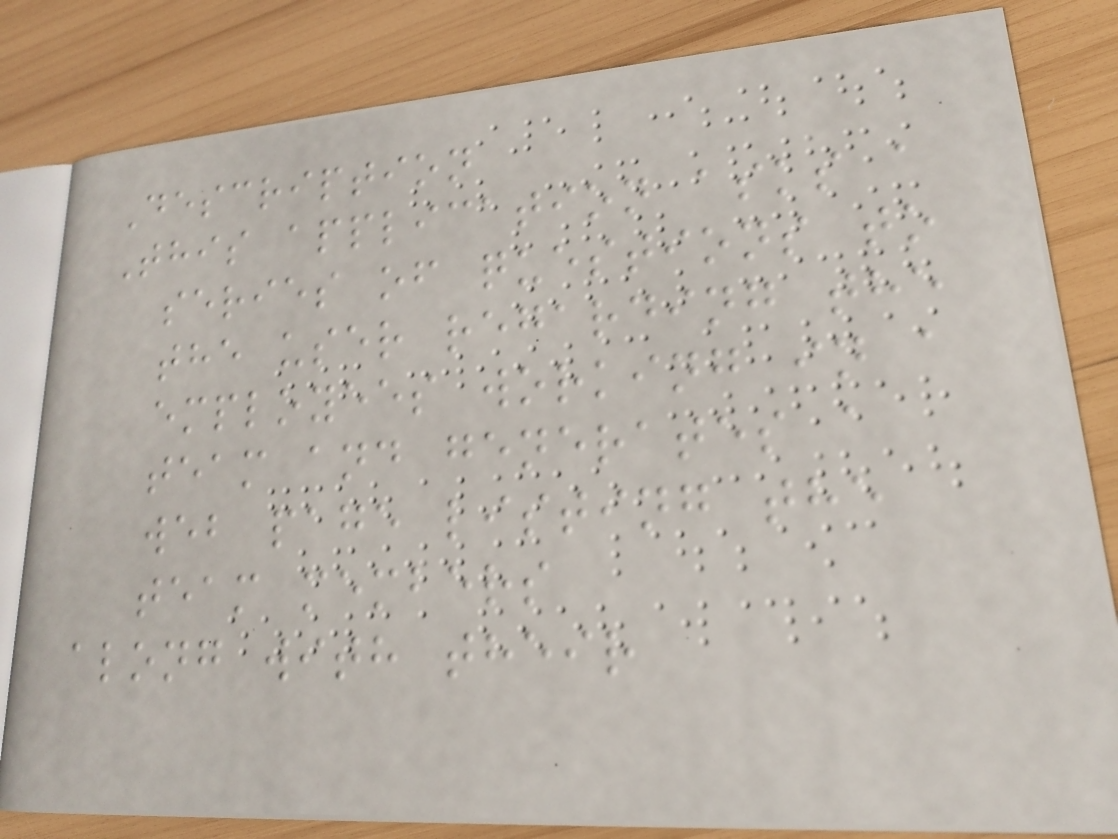Description
This application asks a
series of questions to
the user regarding the
employees working in a
team and generates a
web page listing the
team members
along with their
